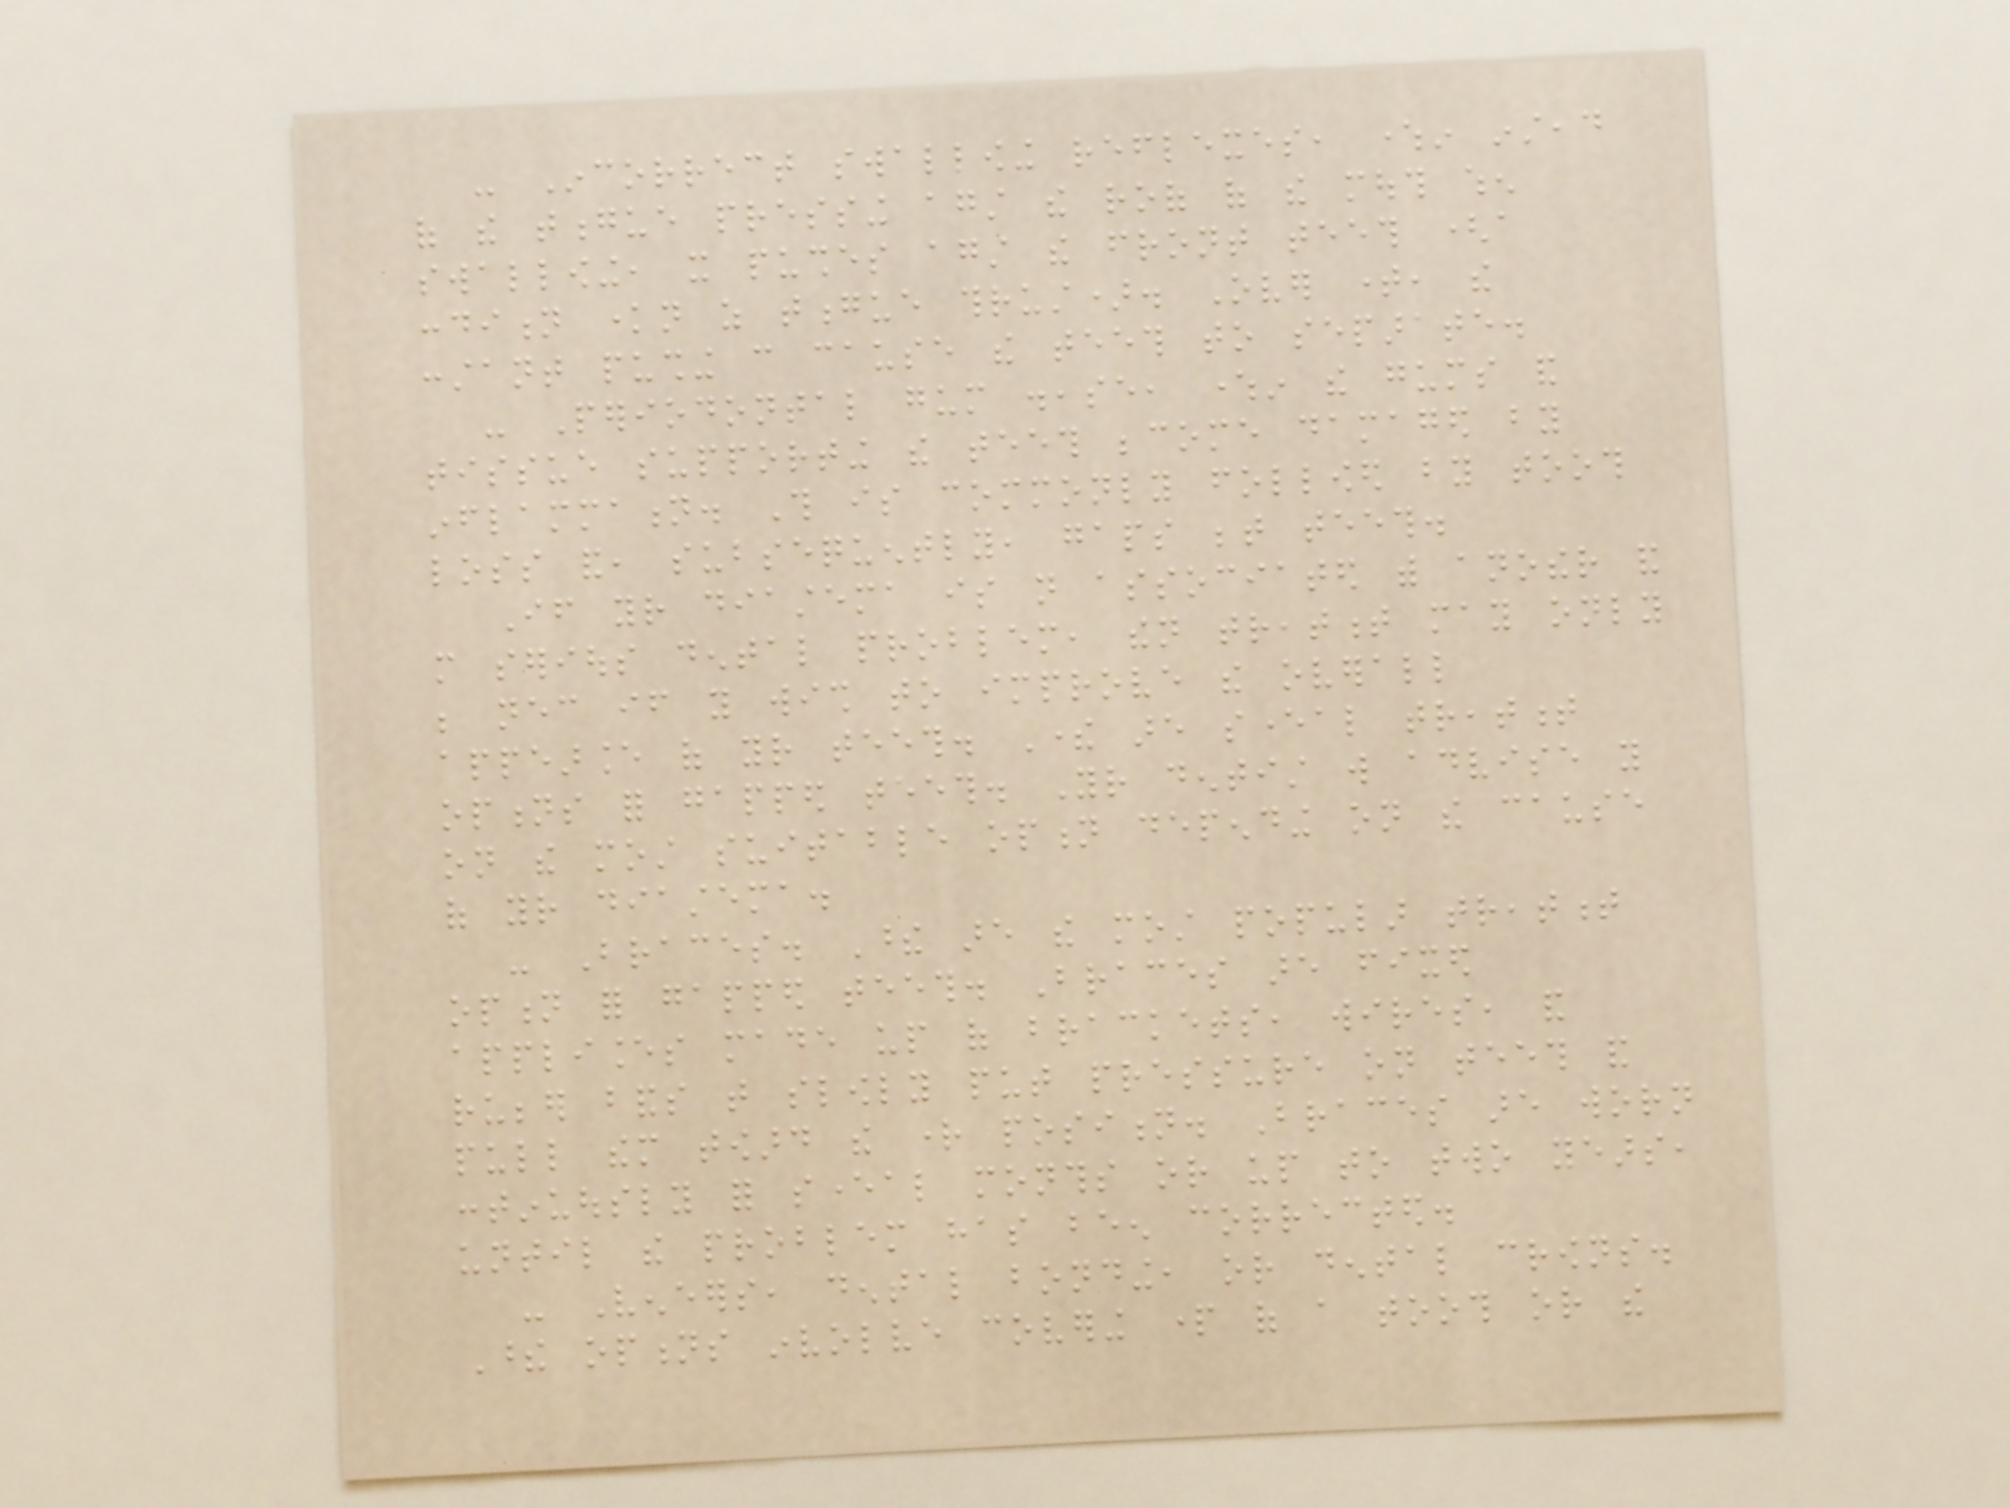- Incorrect swallowing reflexes, wherein instead
of the tongue pressing against the roof of the mouth when
swallowing, it pushes against the front teeth (a
condition known as tongue thrust). Over time, the
constant pushing can cause the teeth to separate.
- Periodontal gum disease, wherein the gums and
tissue supporting the teeth become damaged by
inflammation. This is commonly followed by tooth
loss and, subsequently, gaps between teeth.
If your diastema is not associated with another and
more serious dental problem, then treatment may only
be necessary if you wish to improve the overall
appearance of your teeth. There are several treatment
options for gapped teeth. Your dentist will advise you
on the most suitable option depending on the cause
of your diastema.
- Braces. These are the most popular treatment
option for gapped teeth. Braces are fixed
appliances made up of brackets, wires, and
rubber bands that slowly put pressure on teeth and
pull them toward the right position. Braces are worn
continuously for several months or up to two years,
until the problem has been corrected.
- Veneers, dental bonding, or dental crowns.
These options involve covering part of a tooth or the
